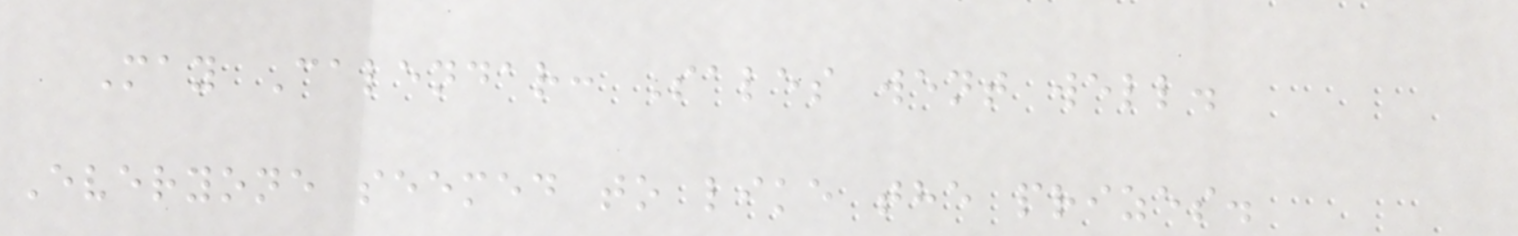May Calendar: Sales went well.
Everyone seemed to like the prizes.
